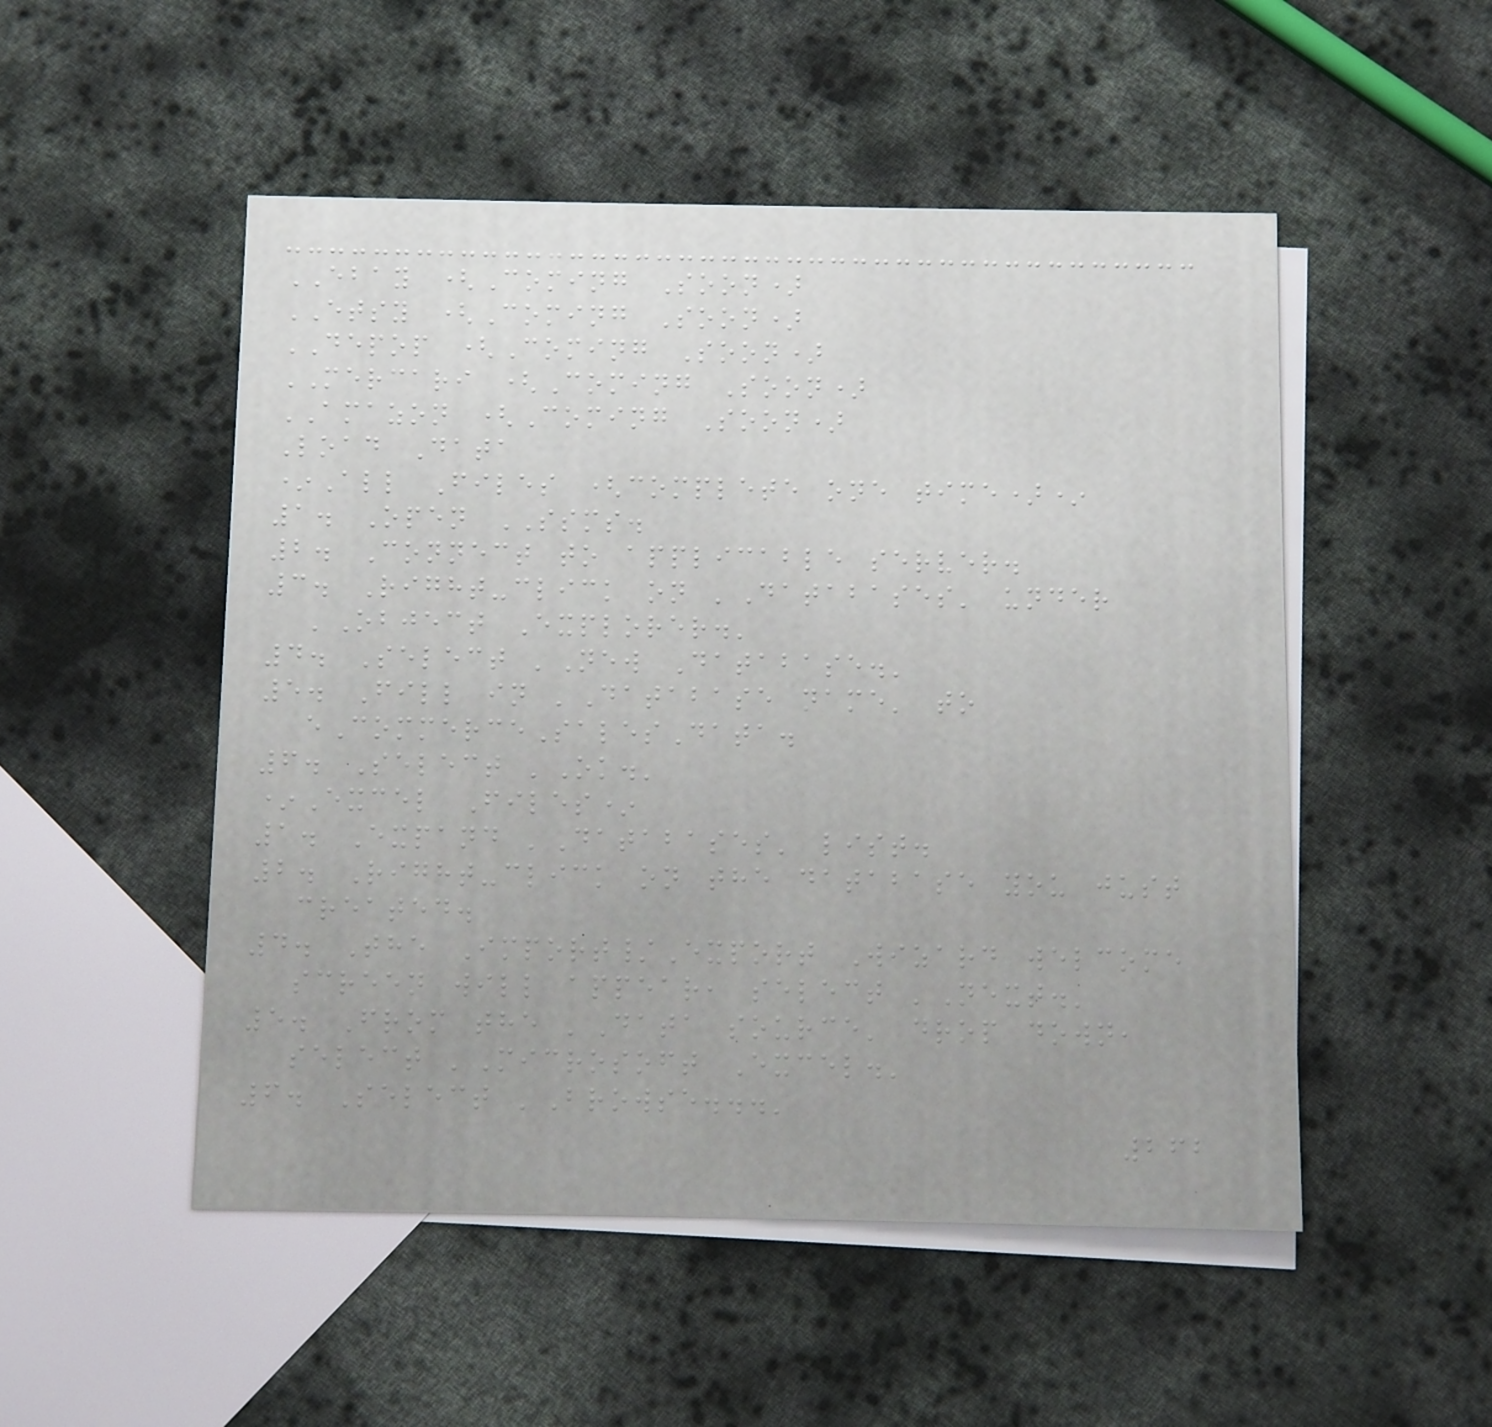EBAY (Coming Soon)
ETSY (Coming Soon)
DEPOP (Coming Soon)
MERCARI (Coming Soon)
AMAZON (Coming Soon)
Load Data
*All Files (complete one time)*
1. Open SSMS.
2. Connect to applicable server.
3. Right-click on 'Databases' under
'Object Explorer.'
4. Select 'New Database.'
5. Fill in 'Database name' to
eCommerceSalesData.
6. Select 'Ok.'
*Excel Files*
1. Expand 'Databases' list.
2. Right-click on the database you just
created.
4. The Import/Export Wizard welcome
screen will appear, select 'Next.'
5. From the 'Data source' drop down,
select 'Microsoft Excel.'
6. Select 'Browse...'
262
